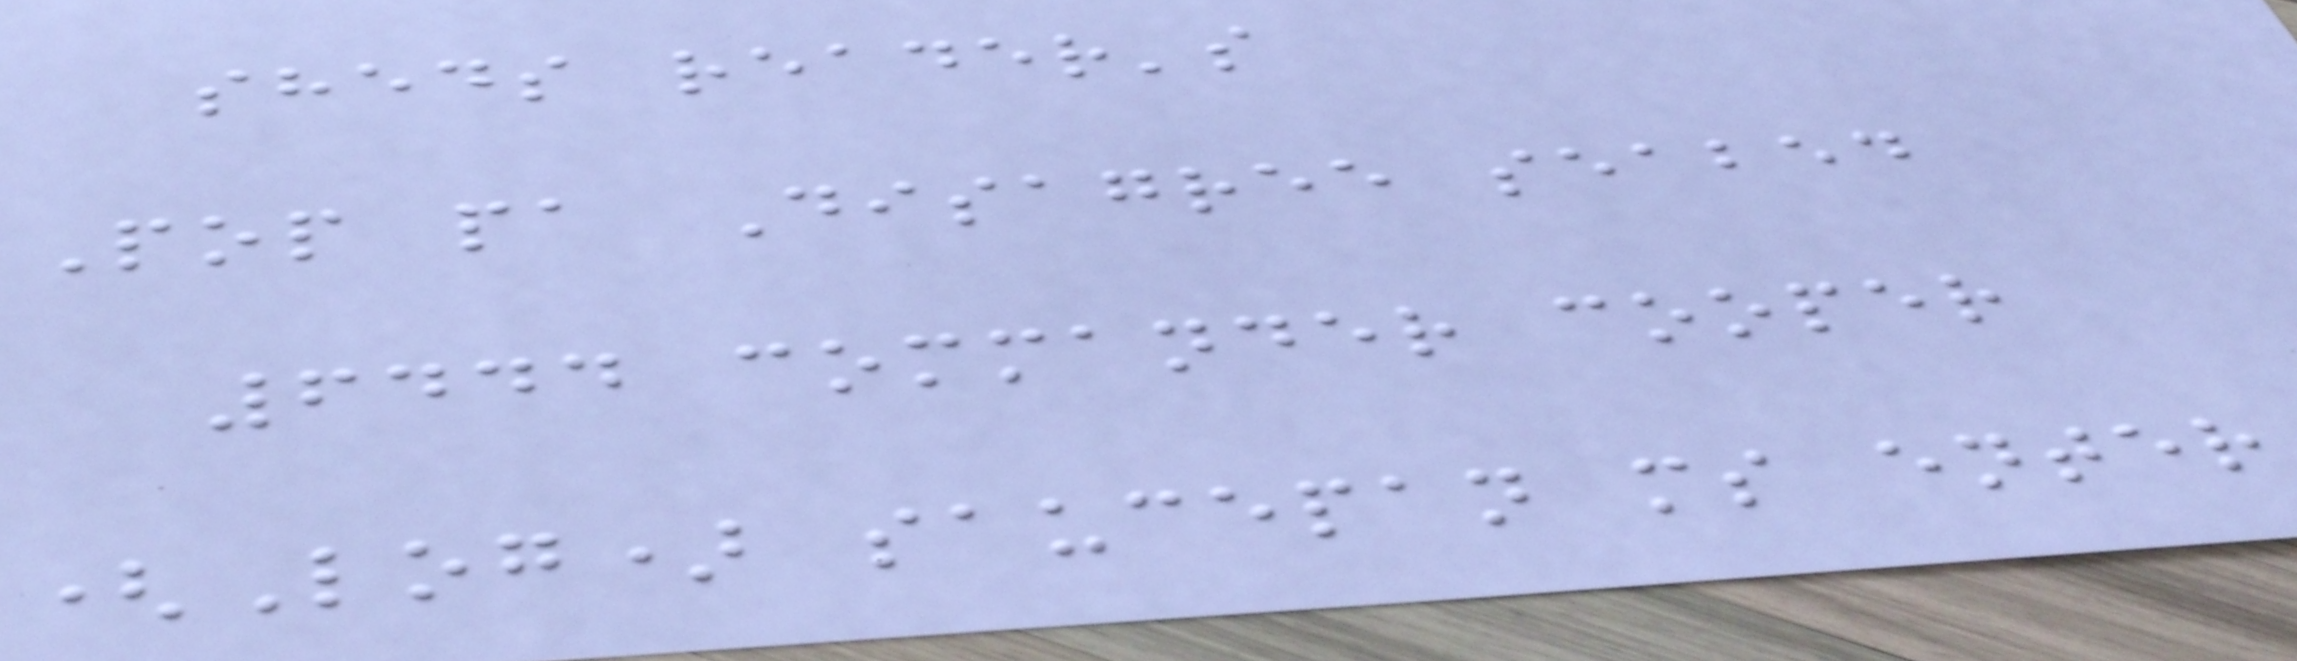sheds reader's
Pop pa Disagree seabed
6444 commander cooper
(Log) saucepan ms enter
